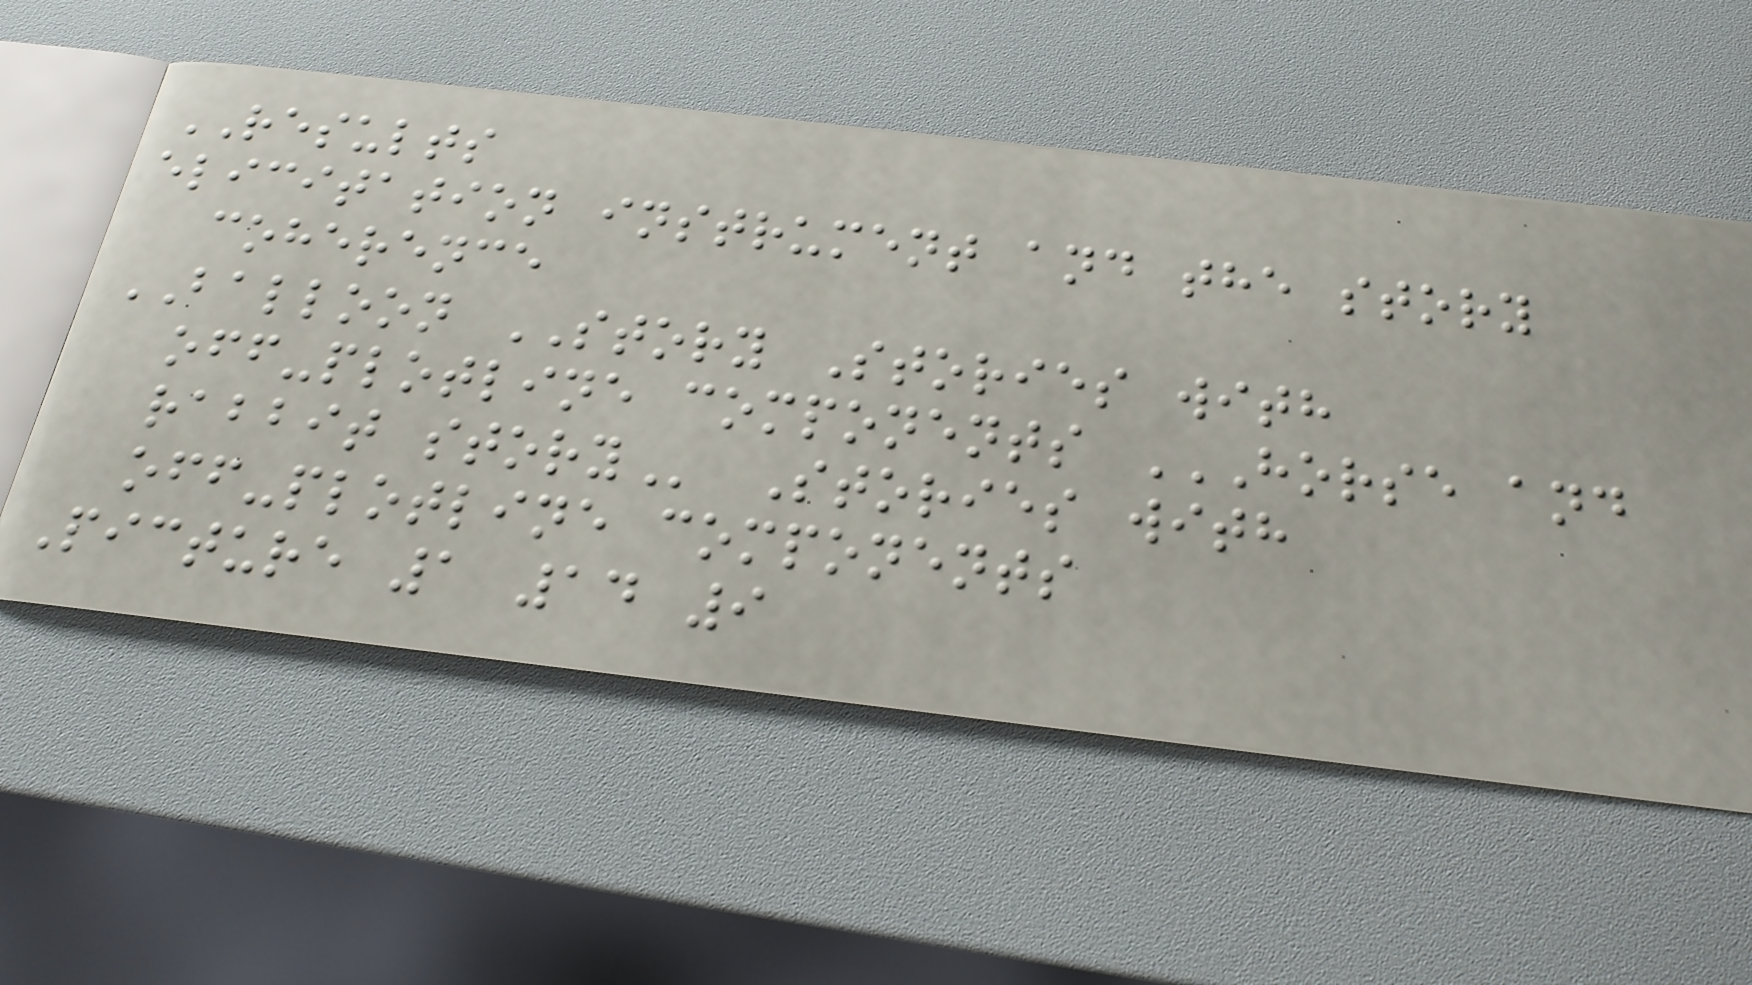RESULTS
elicitation instrument and the story
coherence
BALLOON STORY Stories with
off-plotline components HORSE AND
RABBIT STORY Stories with
off-plotline components
Picture 1 14 9
